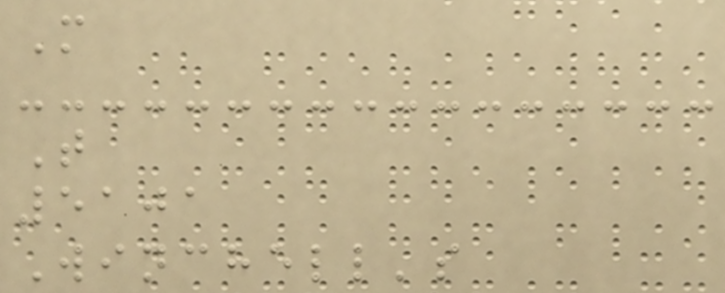M
T
5101
Winchell's
